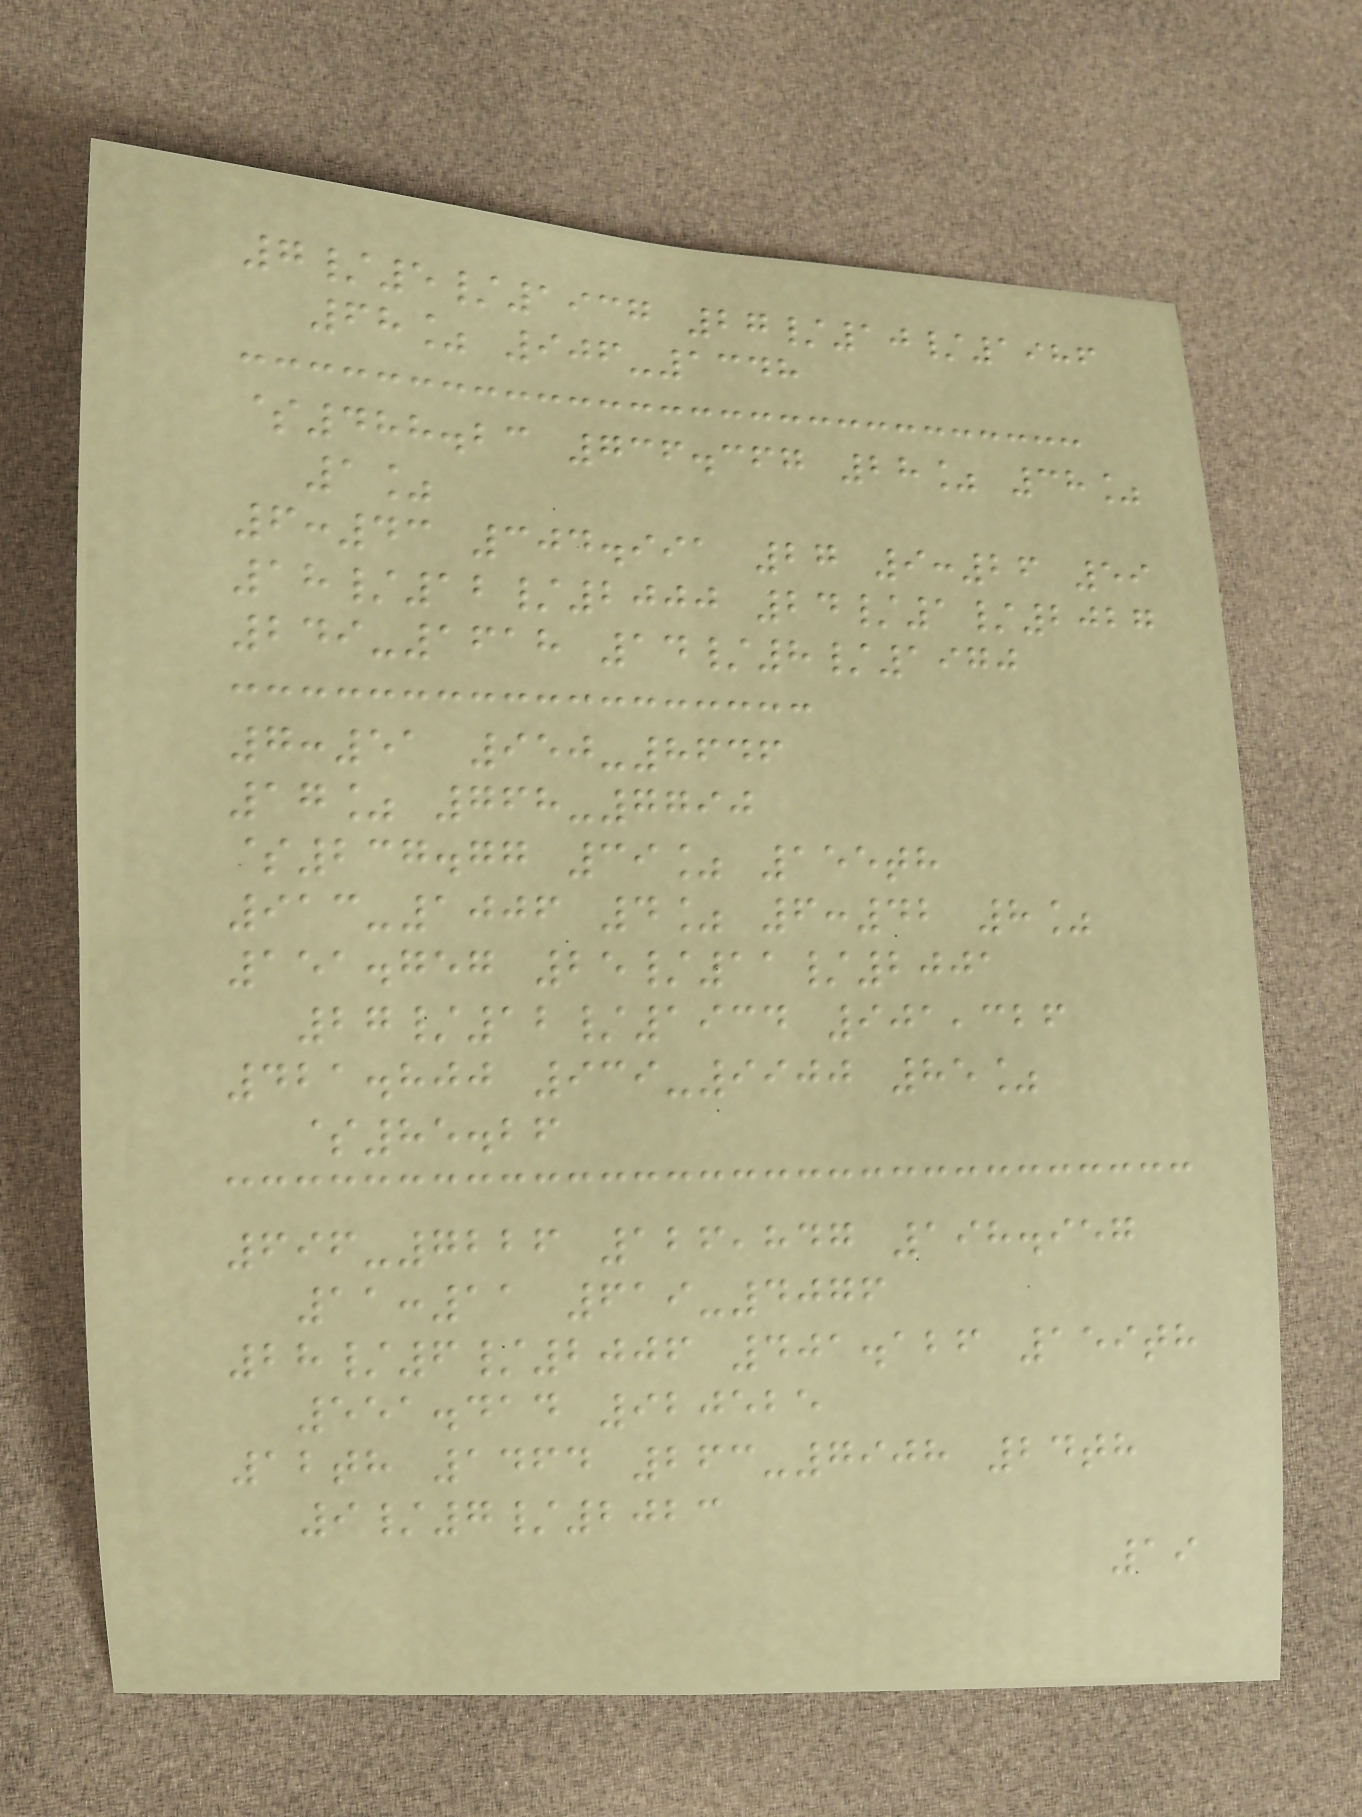7/5/1937 27/10/1986
68% 906-1348
$488.23 736.367 28% 38%
1%
6:43 304.991 27 9:26 59
18/12/2000 24/1/2027
249-1618 14/8/1970
7:51 950-8646
17% 768-7790
$237.77 39% 155th
913-1006 4% 6:42 8%
151.757 25/11/2001
27/12/1934 901,326
421.800 939-9900 85%
$85.26
696-7226 126,847 198.957
11:11 619-4076
28/6/2006 401.126 159th
551.414 920525
12th 1464 263-7908 24th
9/7/2023
19
